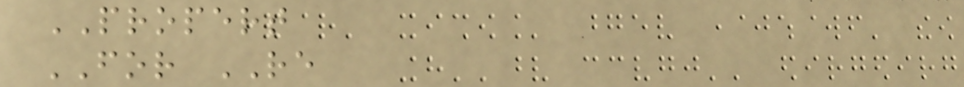PROPERT
FOR RE
